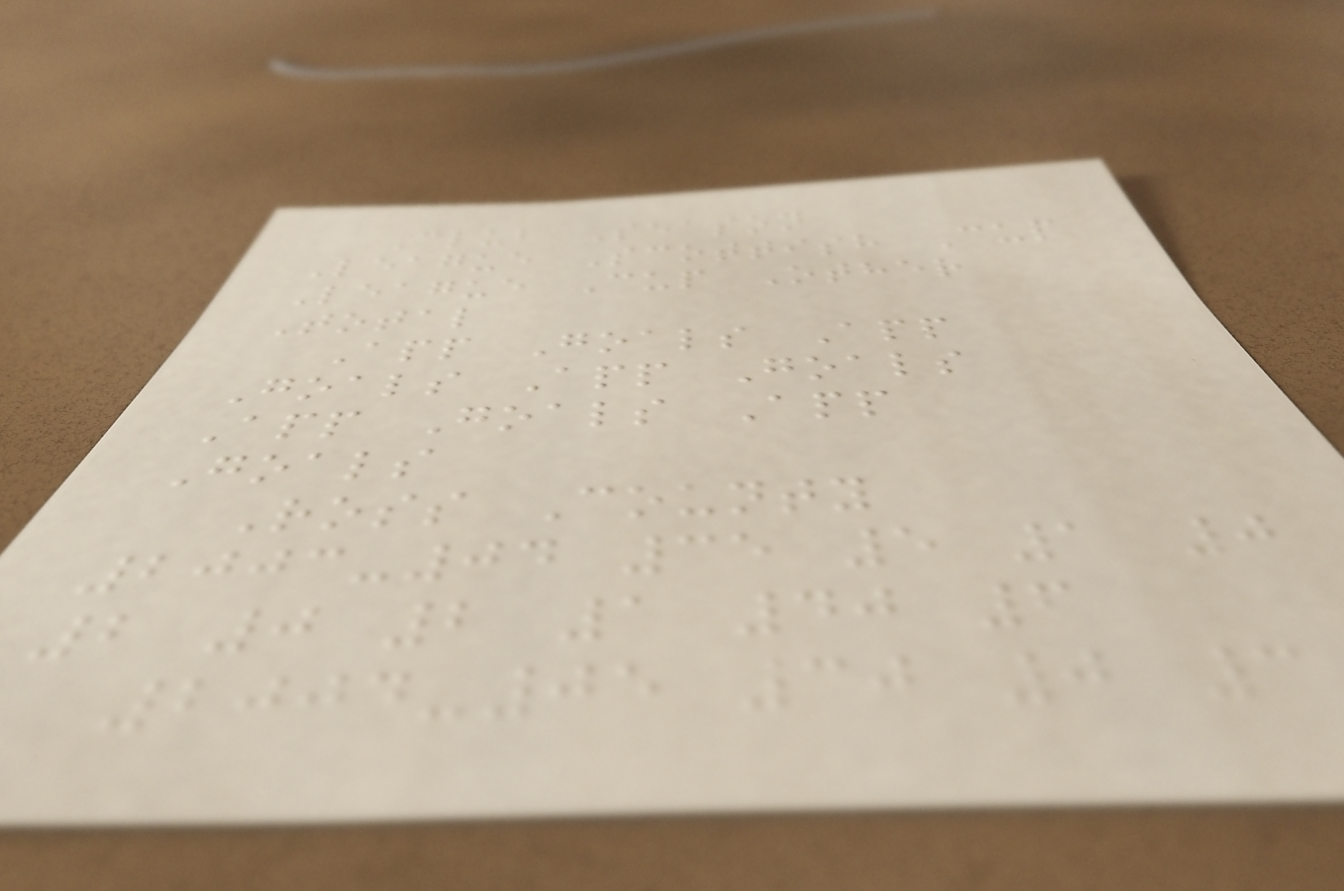Club Season
League Scottish Cup
League Cup Other
Total
App Goals App
Goals App Goals
App Goals App
Goals
Ross County
2003-04 35 5 1 0
2 0 2 1 40 6
2004-05 30 0 3
